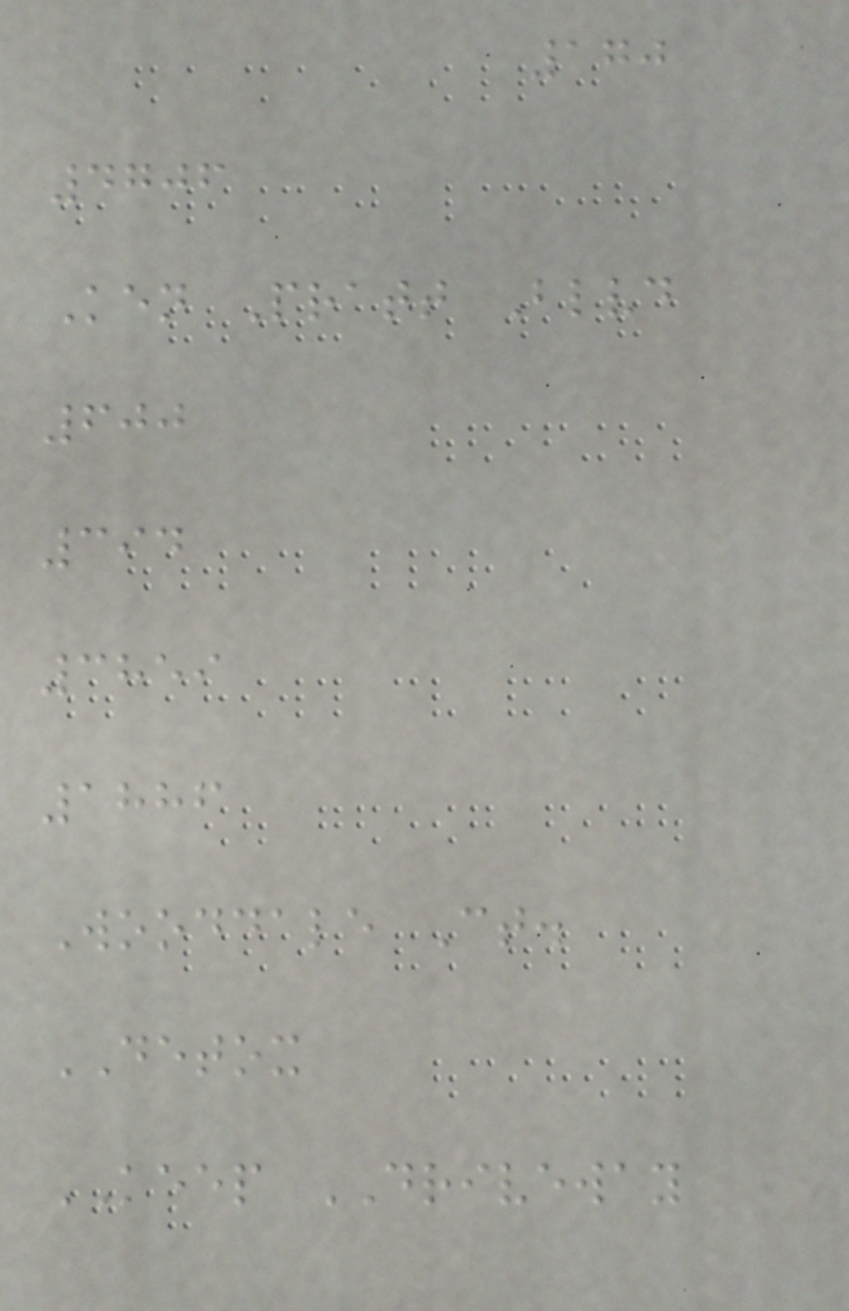170
4706
Ken Pratt Blvd
600
394
3859
1886
Wooddale Ct.
DETOX
KEEP DRIVEWAY
